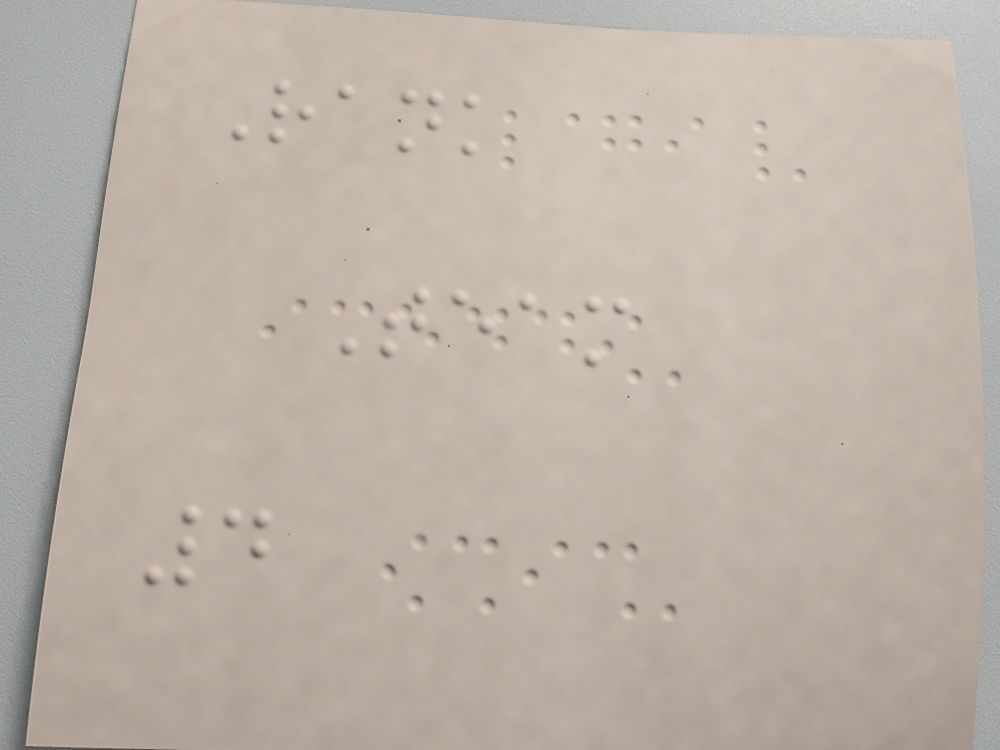Rank
Team
4
